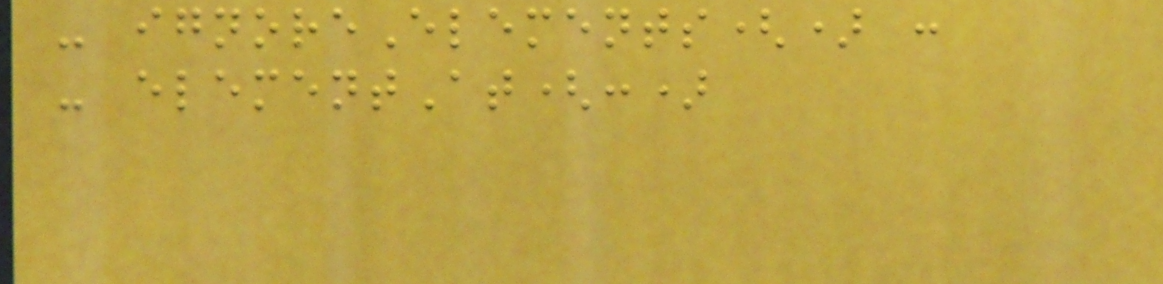- ignoreElements() :
- elementAt(:)
